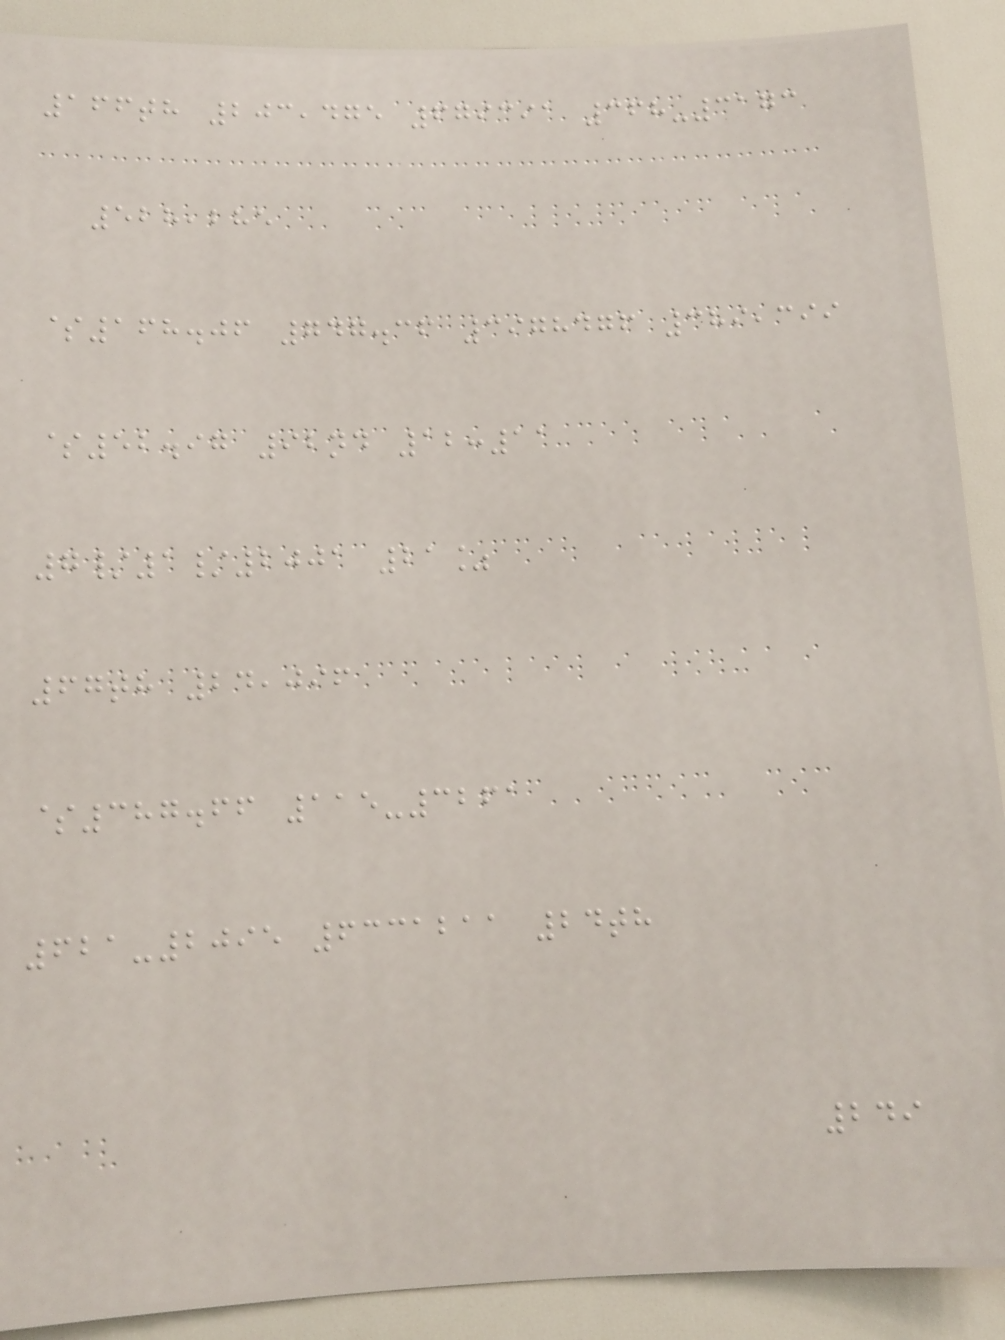166th 203,475 679391 368-3173
528,285
$168.06 747.36 3978476 389,399
$52.97 92nd 12:11
7/1/2001 21%
67th 24,096
$387.66 115-3261
621-2095 6331211 24th
249
